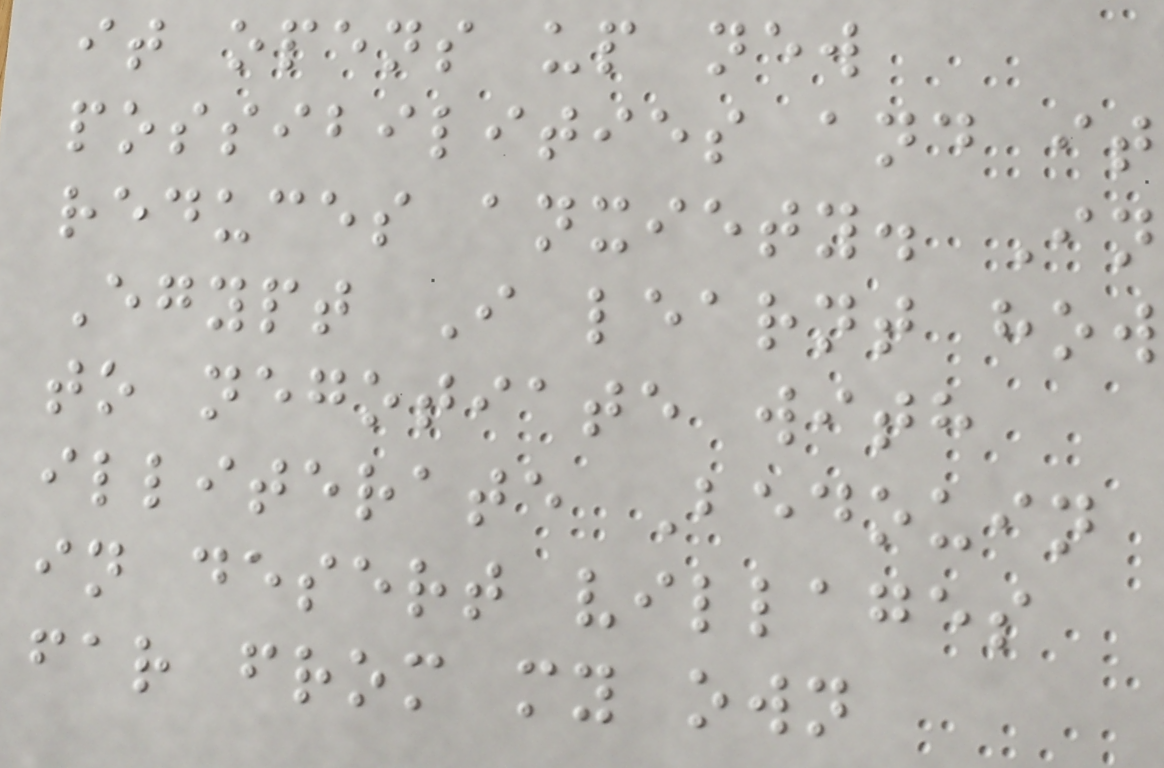it opens up new
possibilities and it
reduces anxiety. In
Egypt I learnt how
to negotiate with
illiterate Bedouin
in desert villages
far from my own
